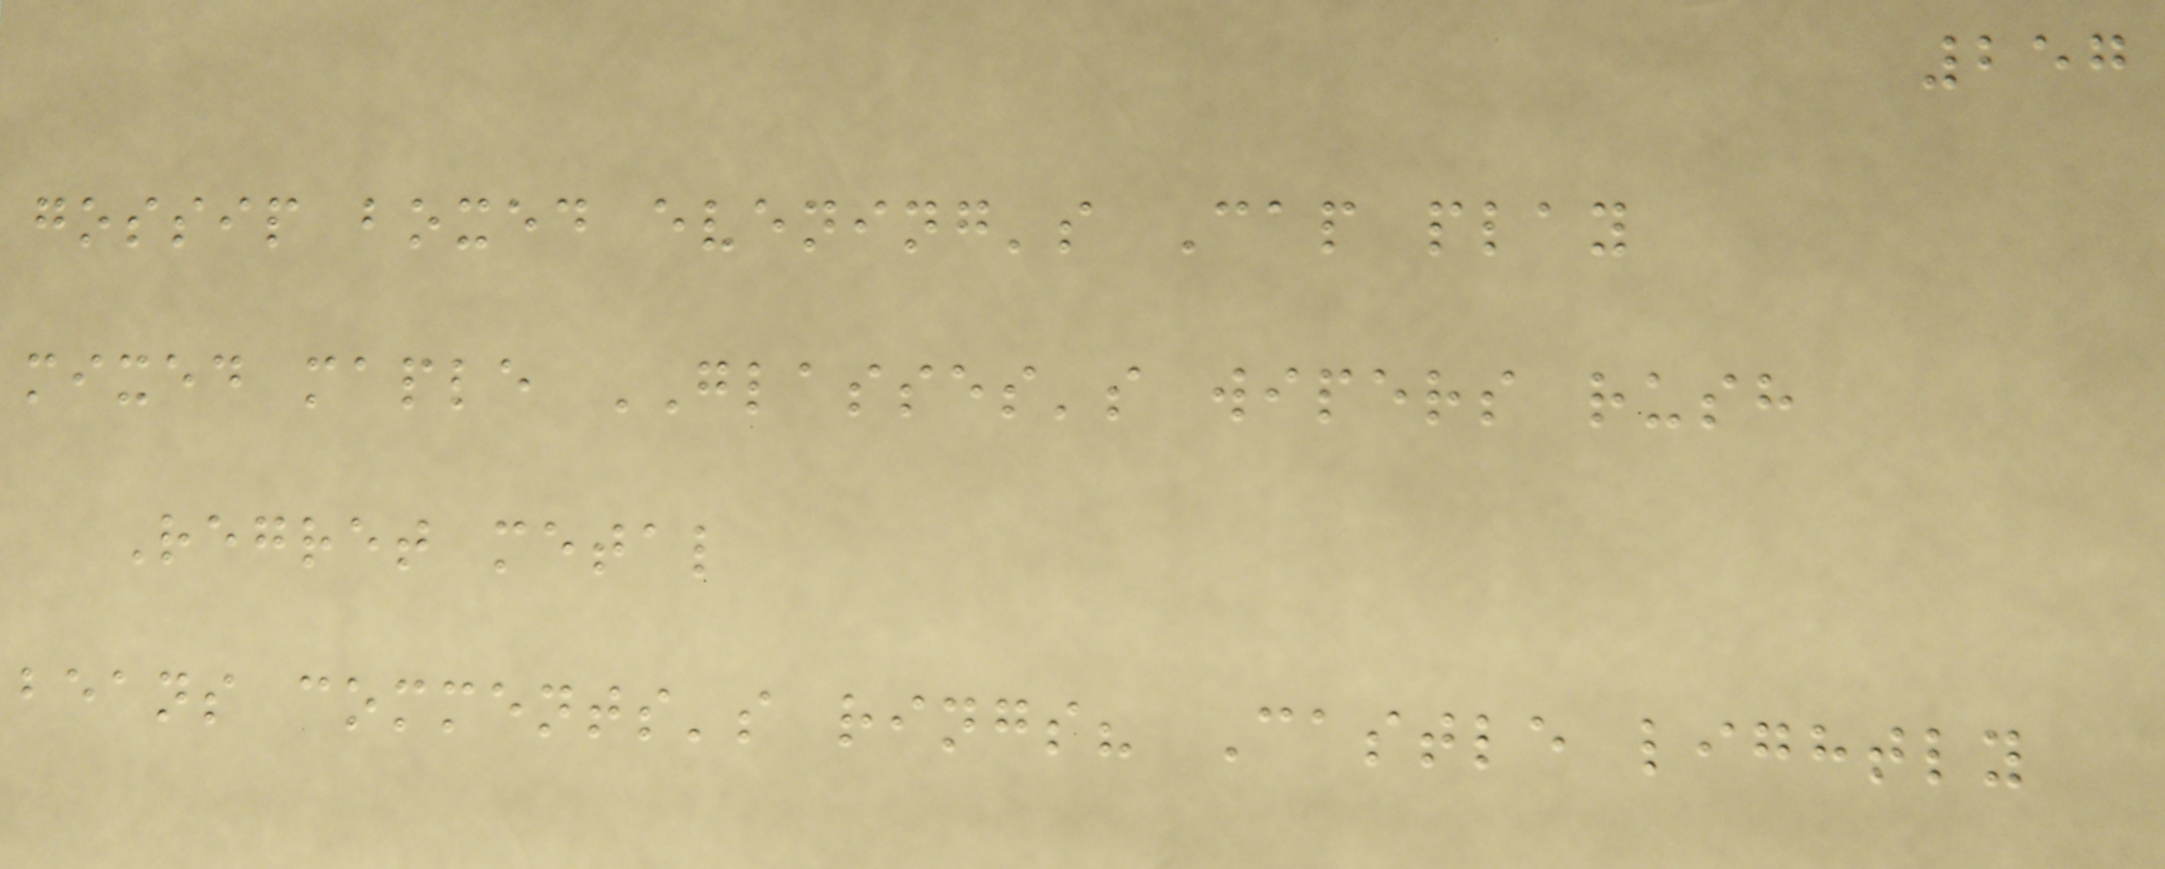257
gossip boxed evening's Cap play
mixed maple GLASSES's wipers rush
Regret metal
beans comments's rings? Castle lightly
